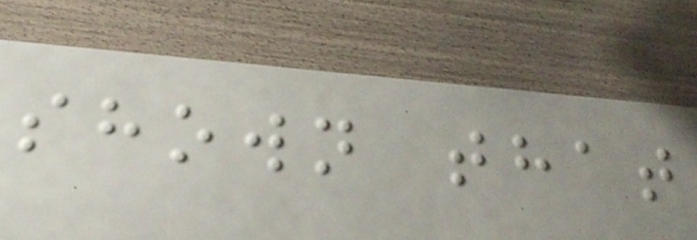shown that
